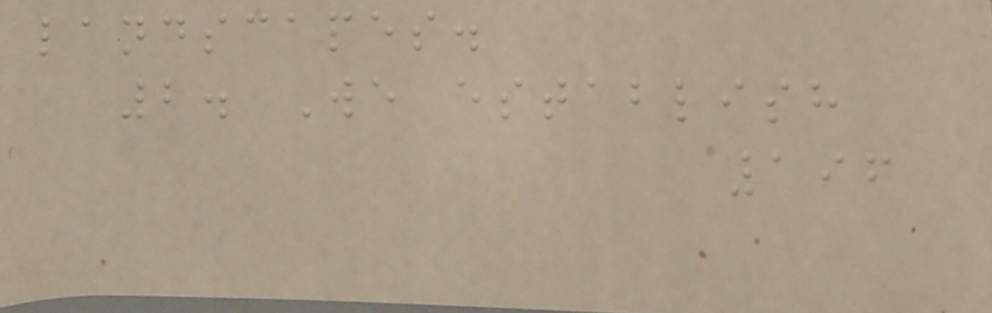landscapes.
2. We establish
196
